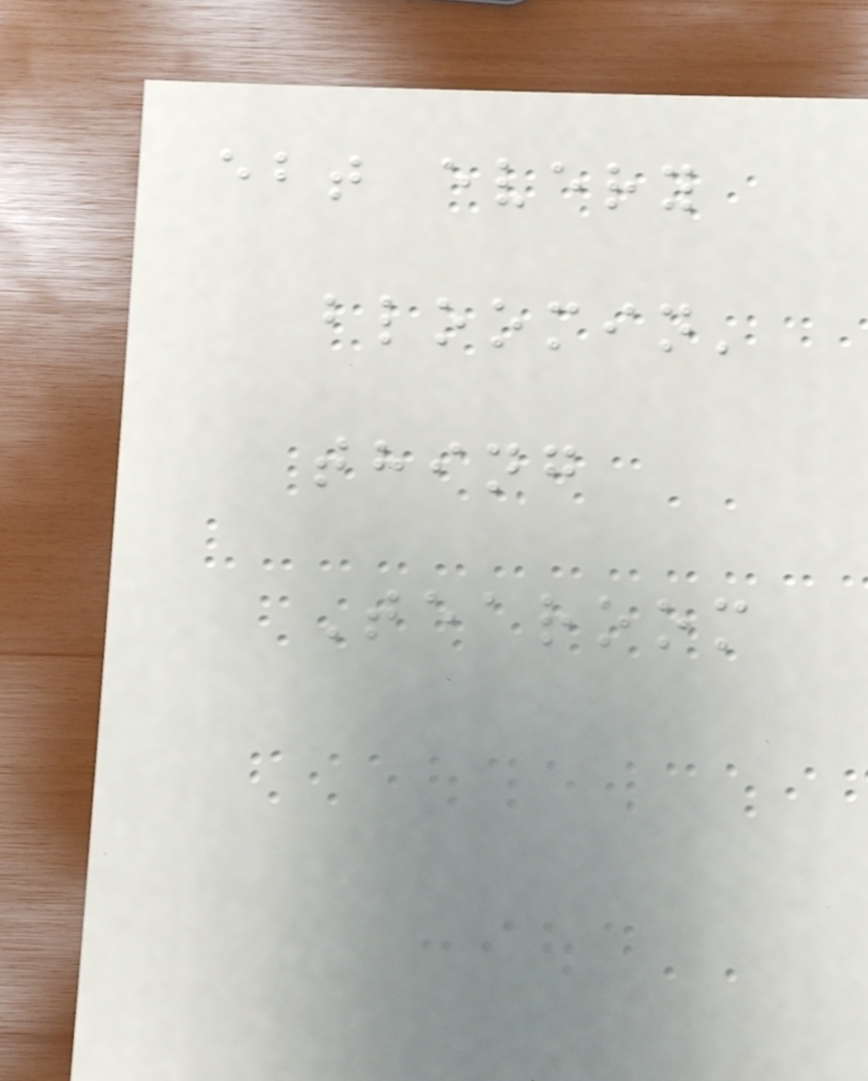ebt every
bloomin'
thing
Tearoom
